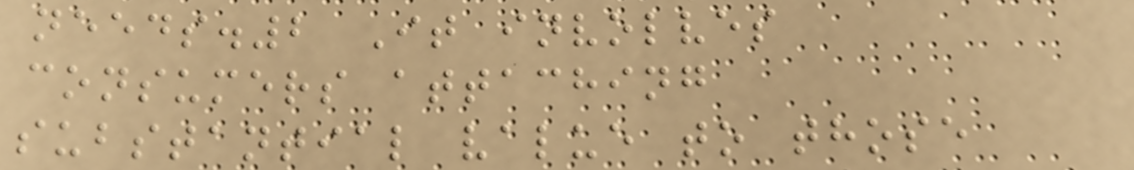needs.2 It involves
consumers attaching
substantial value to those
